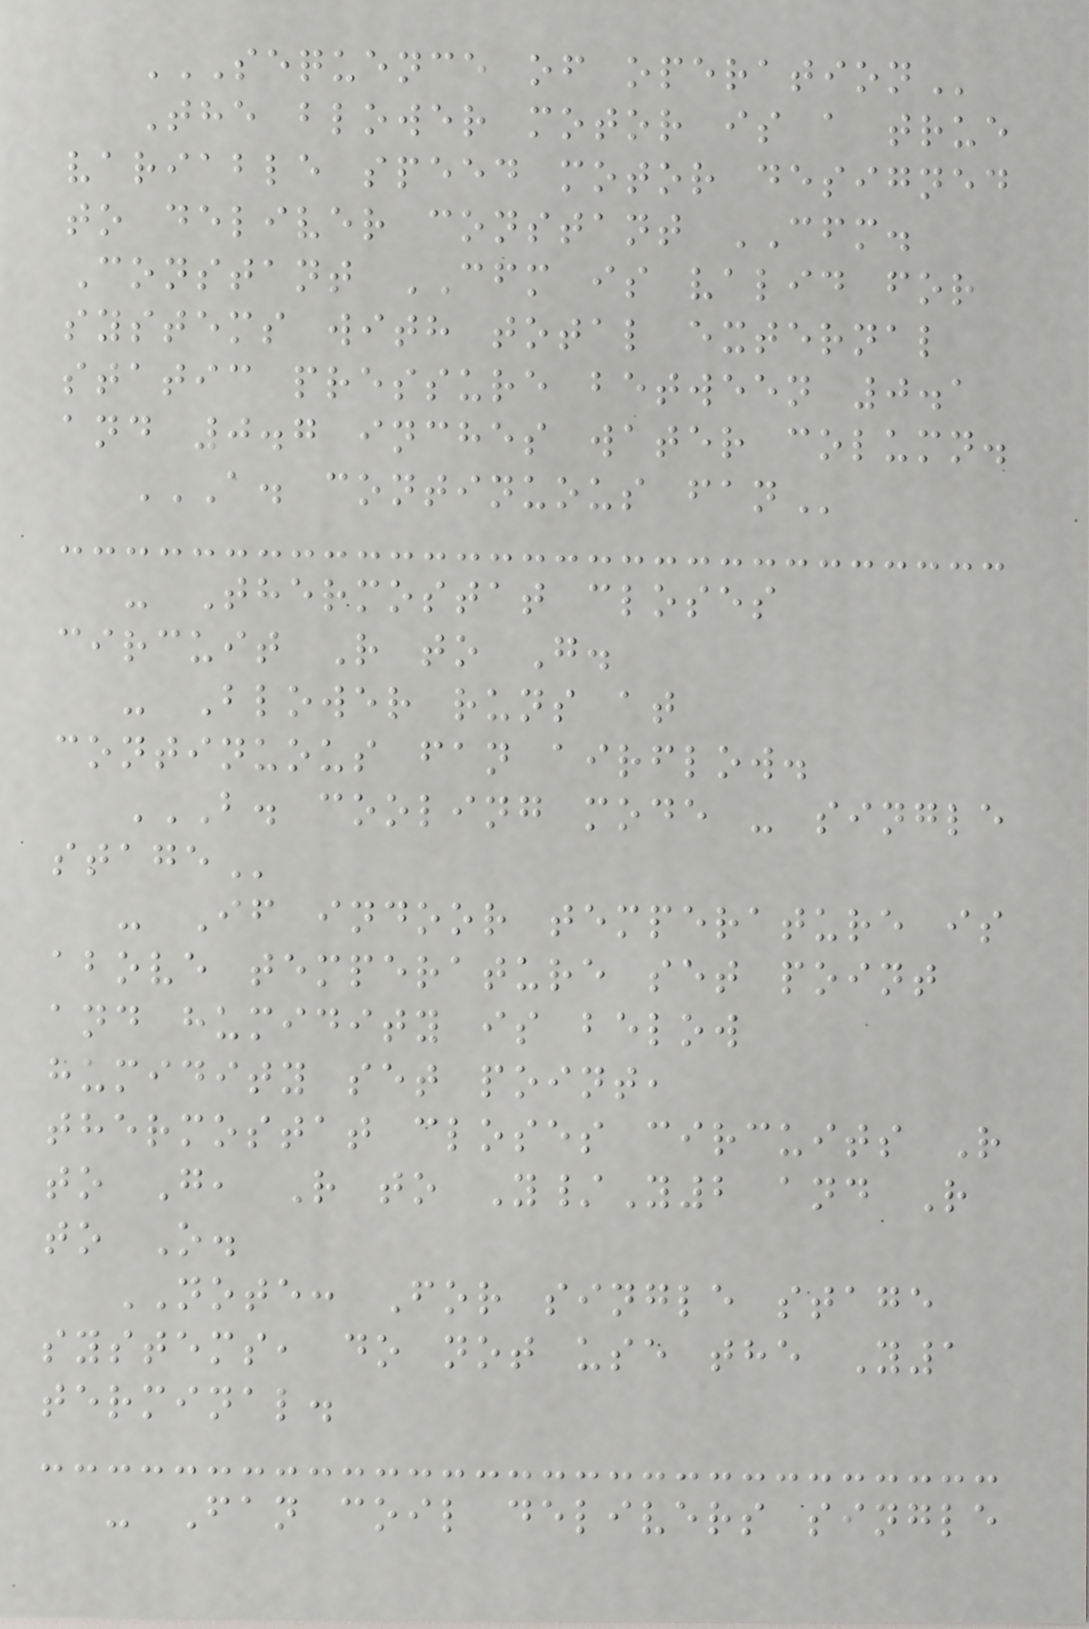SEQUENCE OF OPERATION
The blower motor is a true
variable speed motor designed
to deliver constant CFM.
Constant CFM is valid for
systems with total external
static pressure between 0.1
and 0.7 inches water column.
A. CONTINUOUS FAN
- Thermostat closes
circuit R to G.
- Blower runs at
continuous fan airflow.
B. COOLING MODE - SINGLE
STAGE
- If indoor temperature is
above temperature set point
and humidity is below
humidity set point,
thermostat closes circuits R
to G, R to Y/Y2 and R
to O.
NOTE: For single stage
systems, do not use the Y1
terminal.
- Fan coil delivers single
